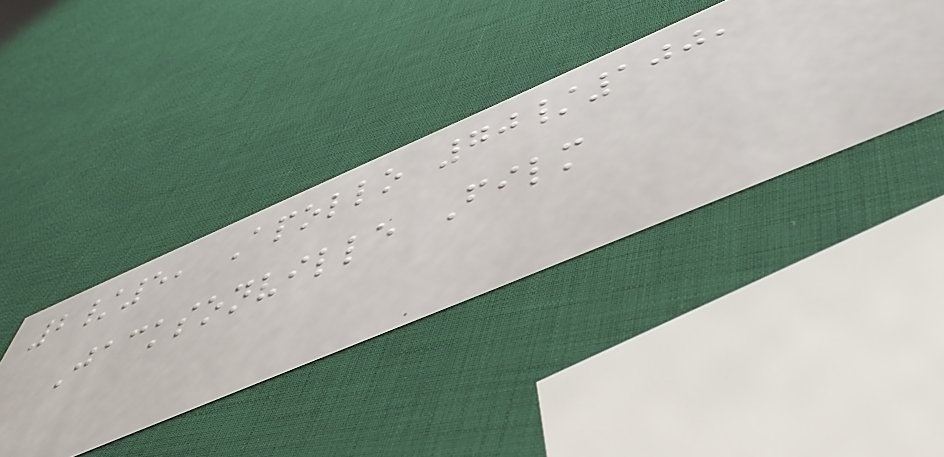2/5, Apollo 70/100,
Jacksonville Film
